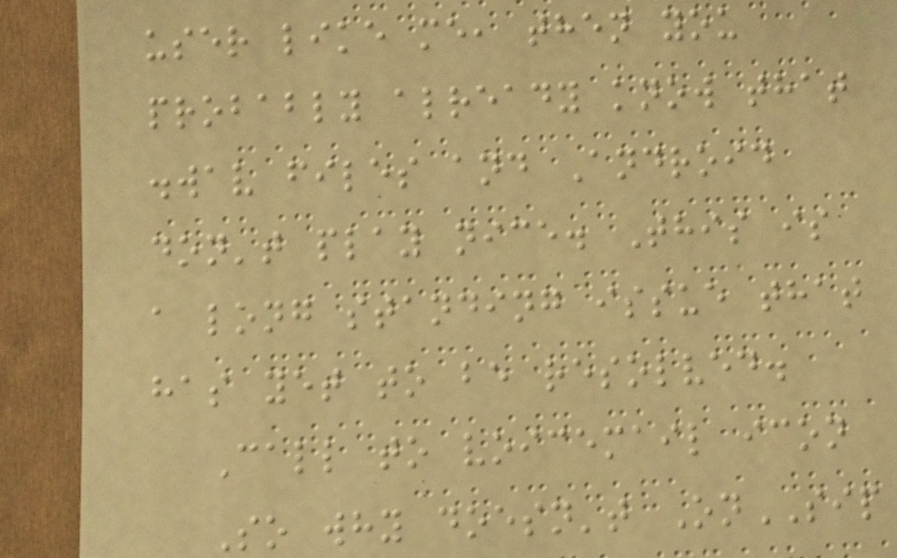user like me, then you
probably already know that
.wav files and Android
don't play nice. This is
a long standing issue that
has yet to be resolved.
Call to voicemail icon
So why doesn't OnSIP
